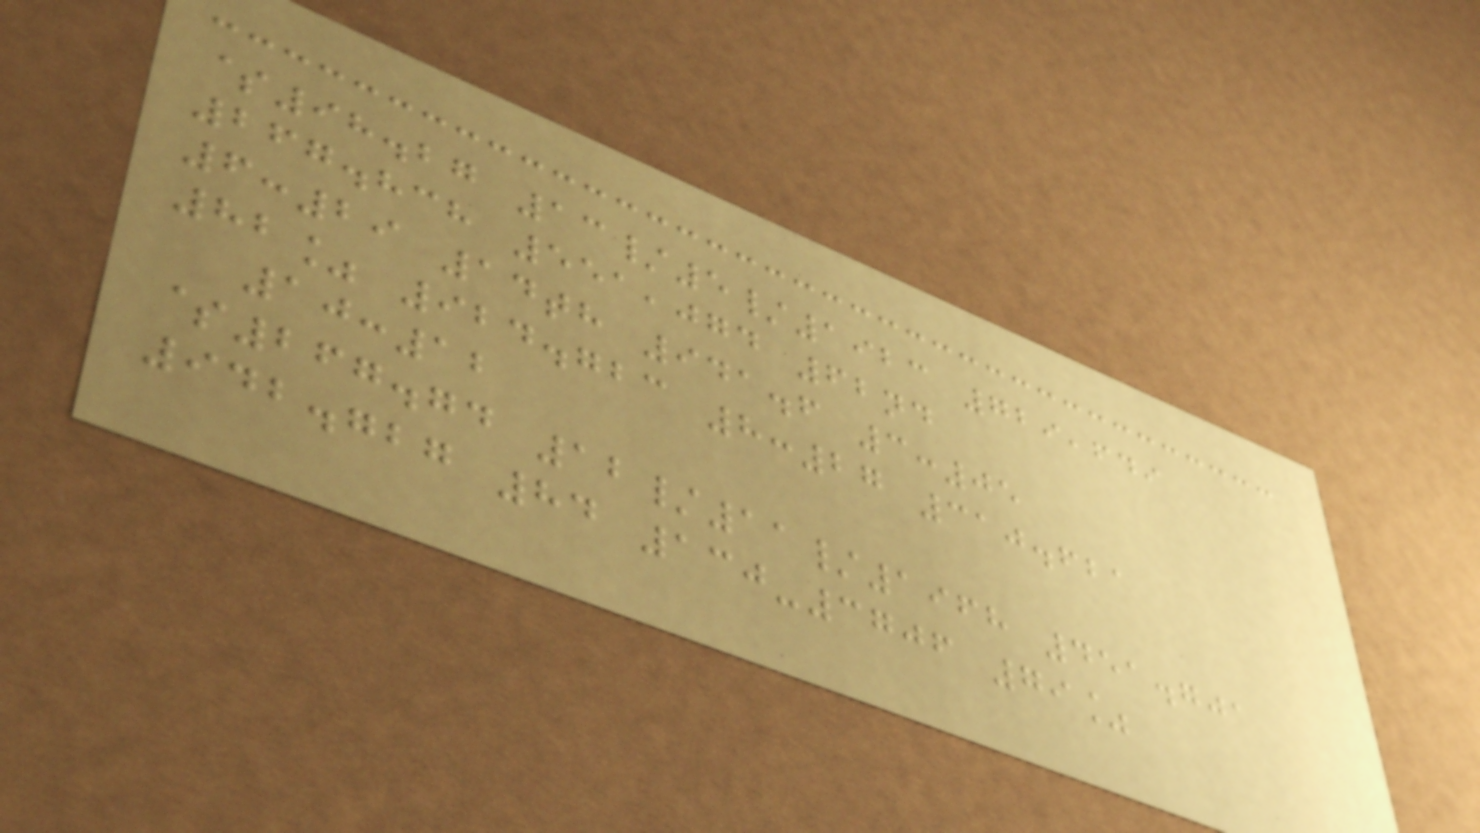$98.27 13/5/1923 729,649
267.838 551,074 62nd
6:29 14th 941.6 3:05
82% 924.723 8:27 310.621
10:12
$267.74 12/11/1968 451.701
942.727 84 130-3706 79%
